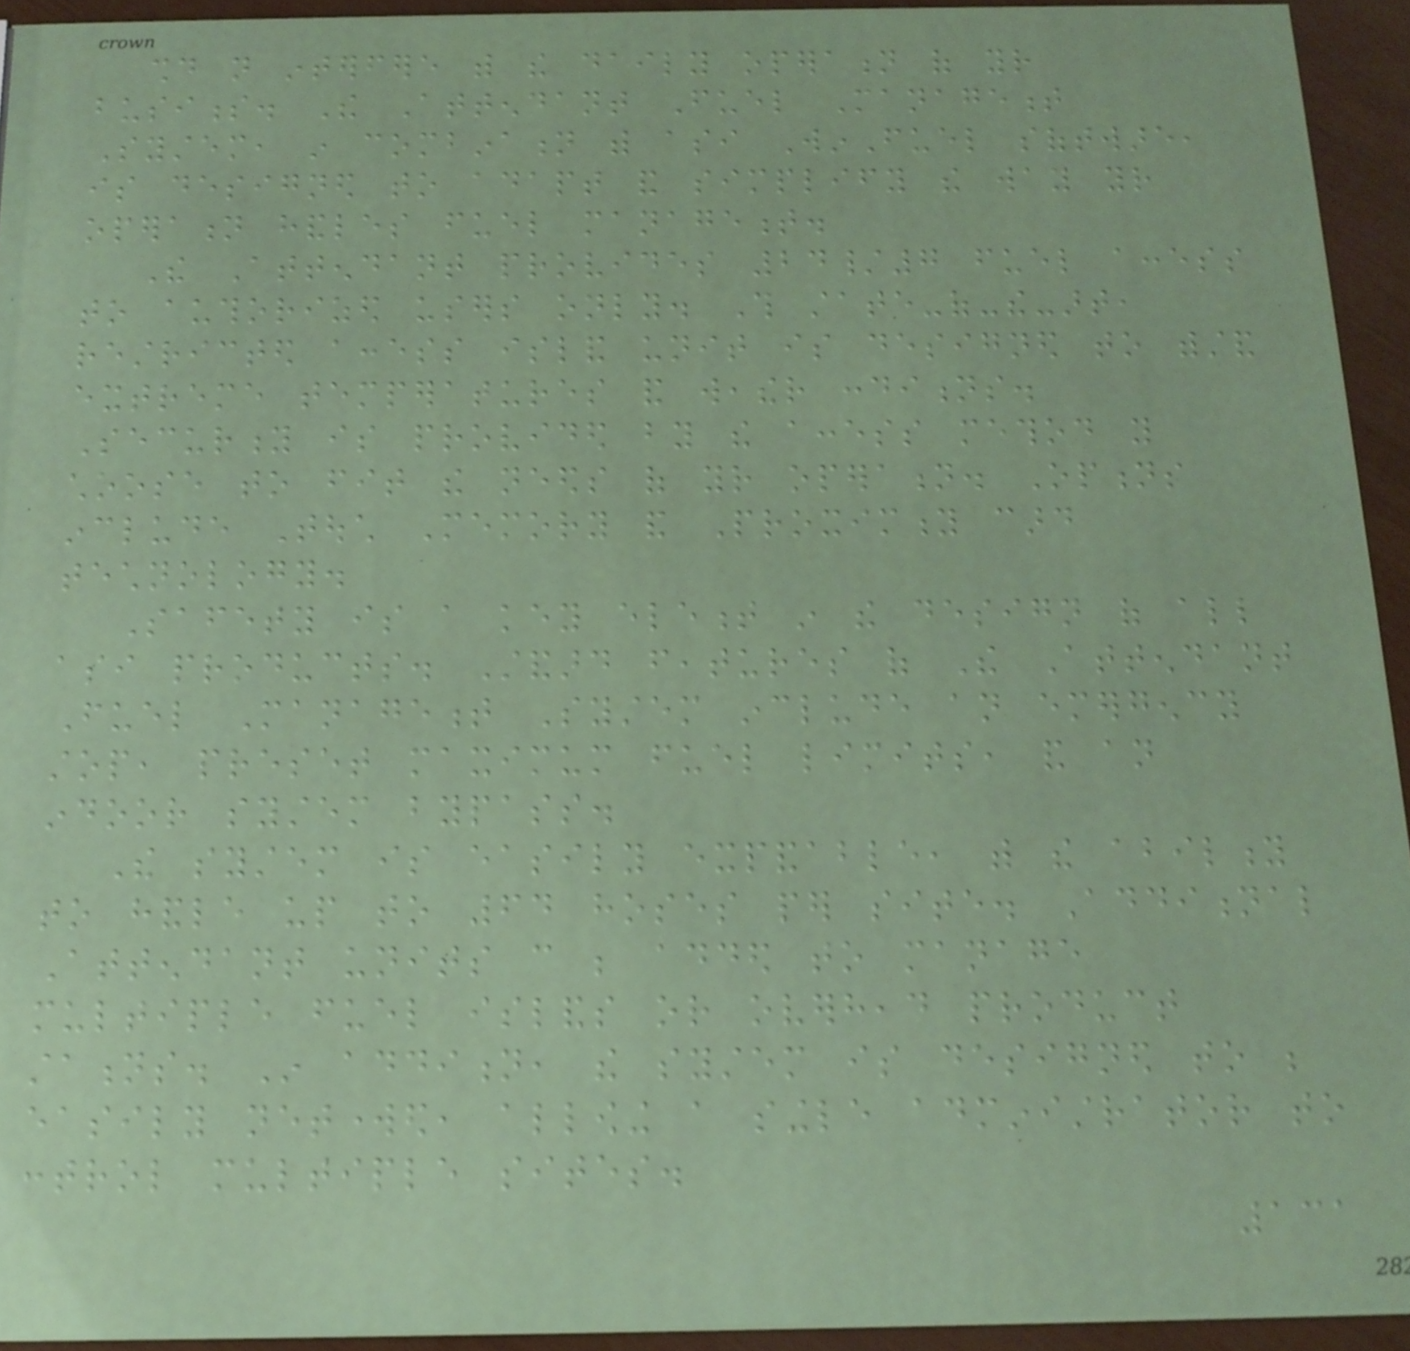should not interfere with the daily operation of your
business. The Attendant Fuel Management
System, in combination with asi WinFuel software,
is designed to adapt and simplify the way your
operation handles fuel management.
The Attendant provides 24/7 fuel access
to authorized users only. This state-of-the-art,
restricted access island unit is designed to withstand
extreme temperatures and weather conditions.
Security is provided by the access method you
choose to fit the needs of your operation. Options
include Touch Memory and Proximity card
technology.
Safety is a key element in the design of all
asi products. Standard features of The Attendant
Fuel Management System include an emergency
stop, preset maximum fuel limits, and an
indoor system bypass.
The system is easily expandable, with the ability
to handle up to 64 hoses per site. Additional
Attendant units can be added to manage
multiple fuel islands or overhead product
stations. In addition, the system is designed to be
easily networked, allowing a single administrator to
control multiple sites.
131
